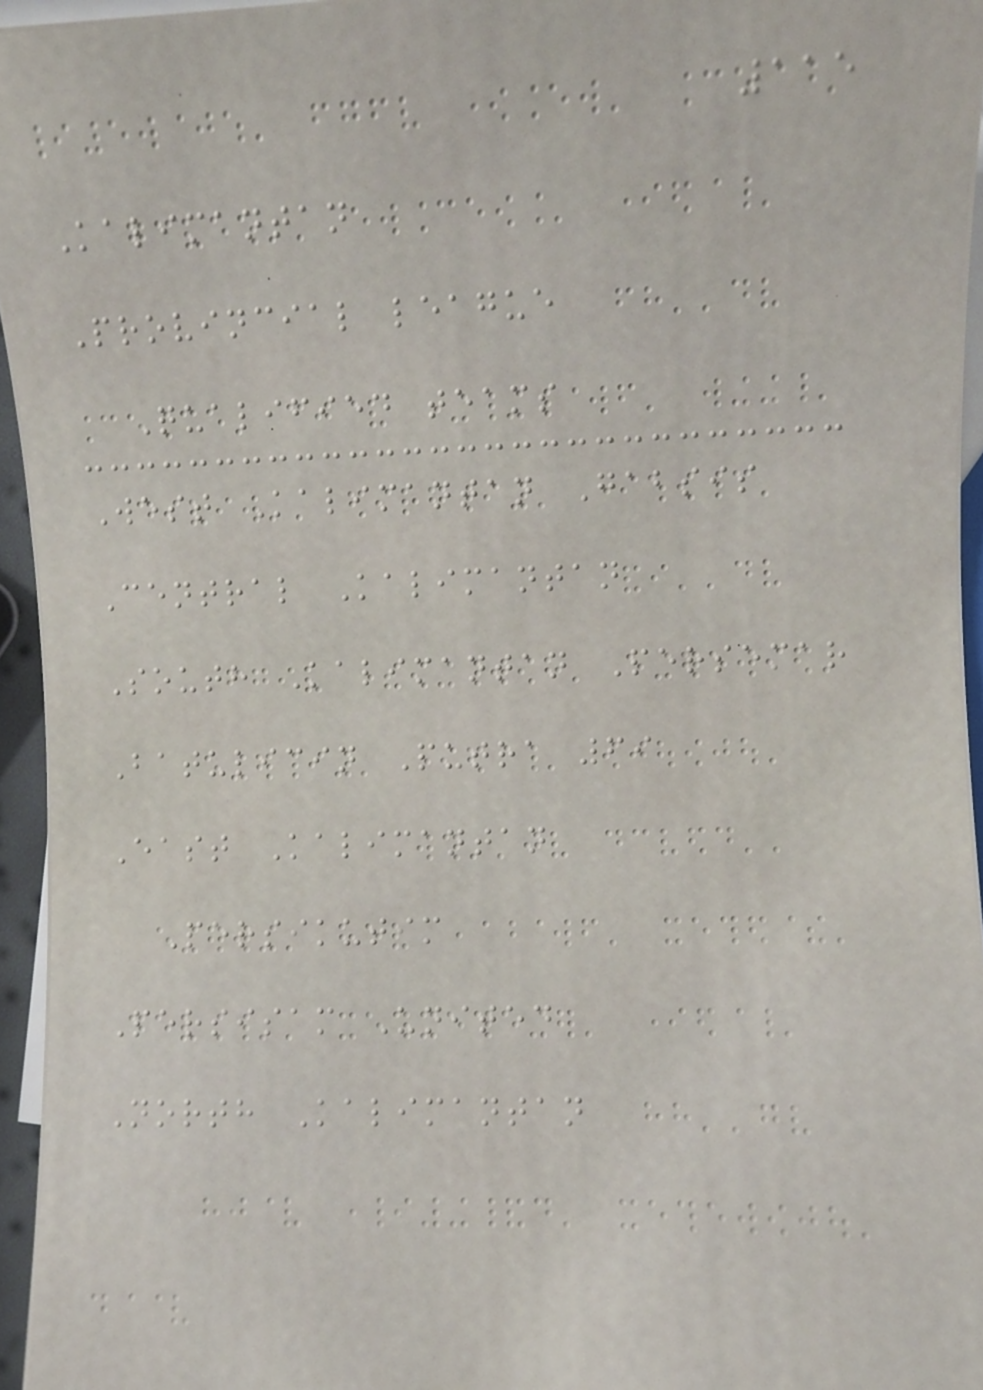115
Kalimantan
Provincial league
Qualified teams
West Kalimantan Gabsis
Central Kalimantan
South Kalimantan Persemar
Batulicin Putra 69
East Kalimantan
Persikutim
Persisam United
North Kalimantan
